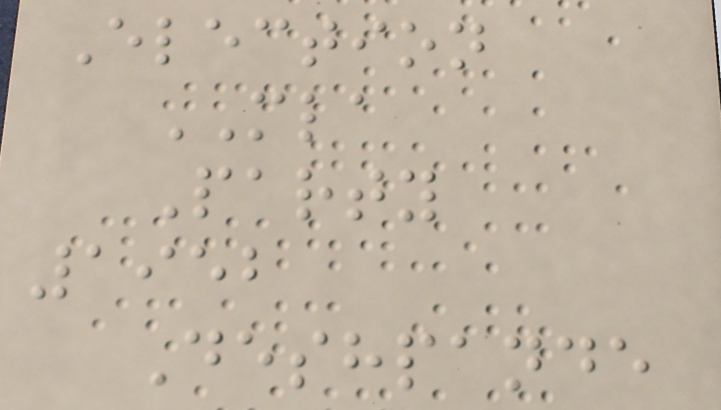Election
MLA
Party
1952
Deshpande
